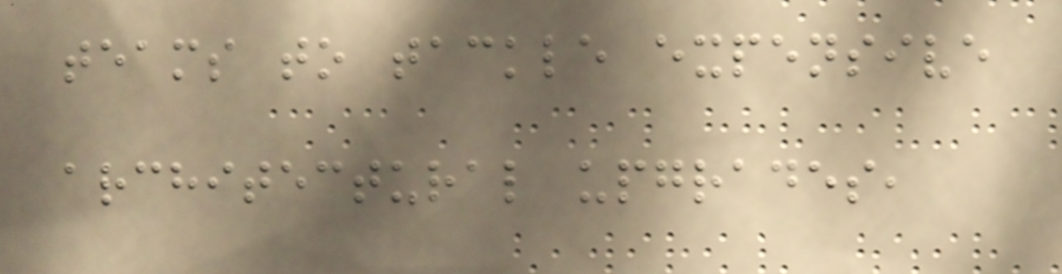teams to tackle expensive
architectural upgrades,
